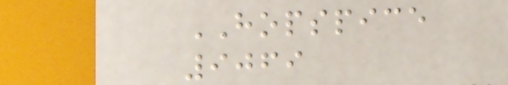HOPSPICE
9069
